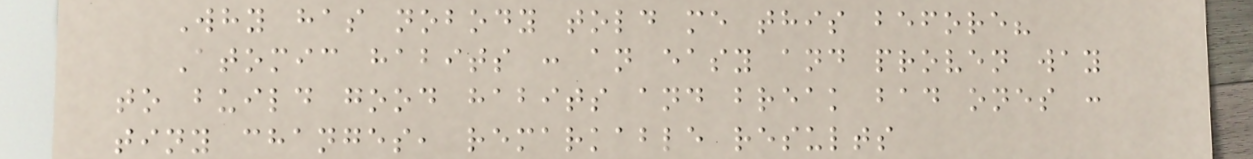Why has nobody told me this before?
Atomic habits : an easy and proven way
to build good habits and break bad ones :
tiny changes, remarkable results
